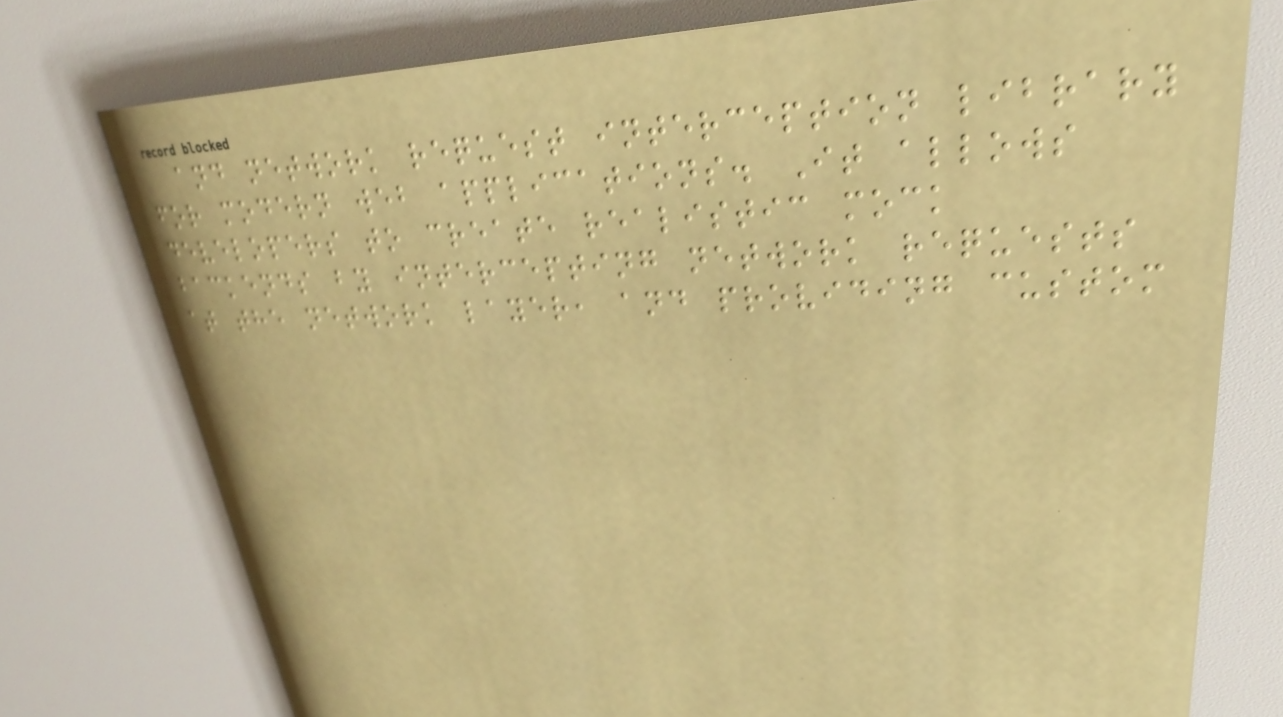and network request interception library
for modern web applications. It allows
developers to create realistic mock
backends by intercepting network requests
at the network layer, and providing custom
